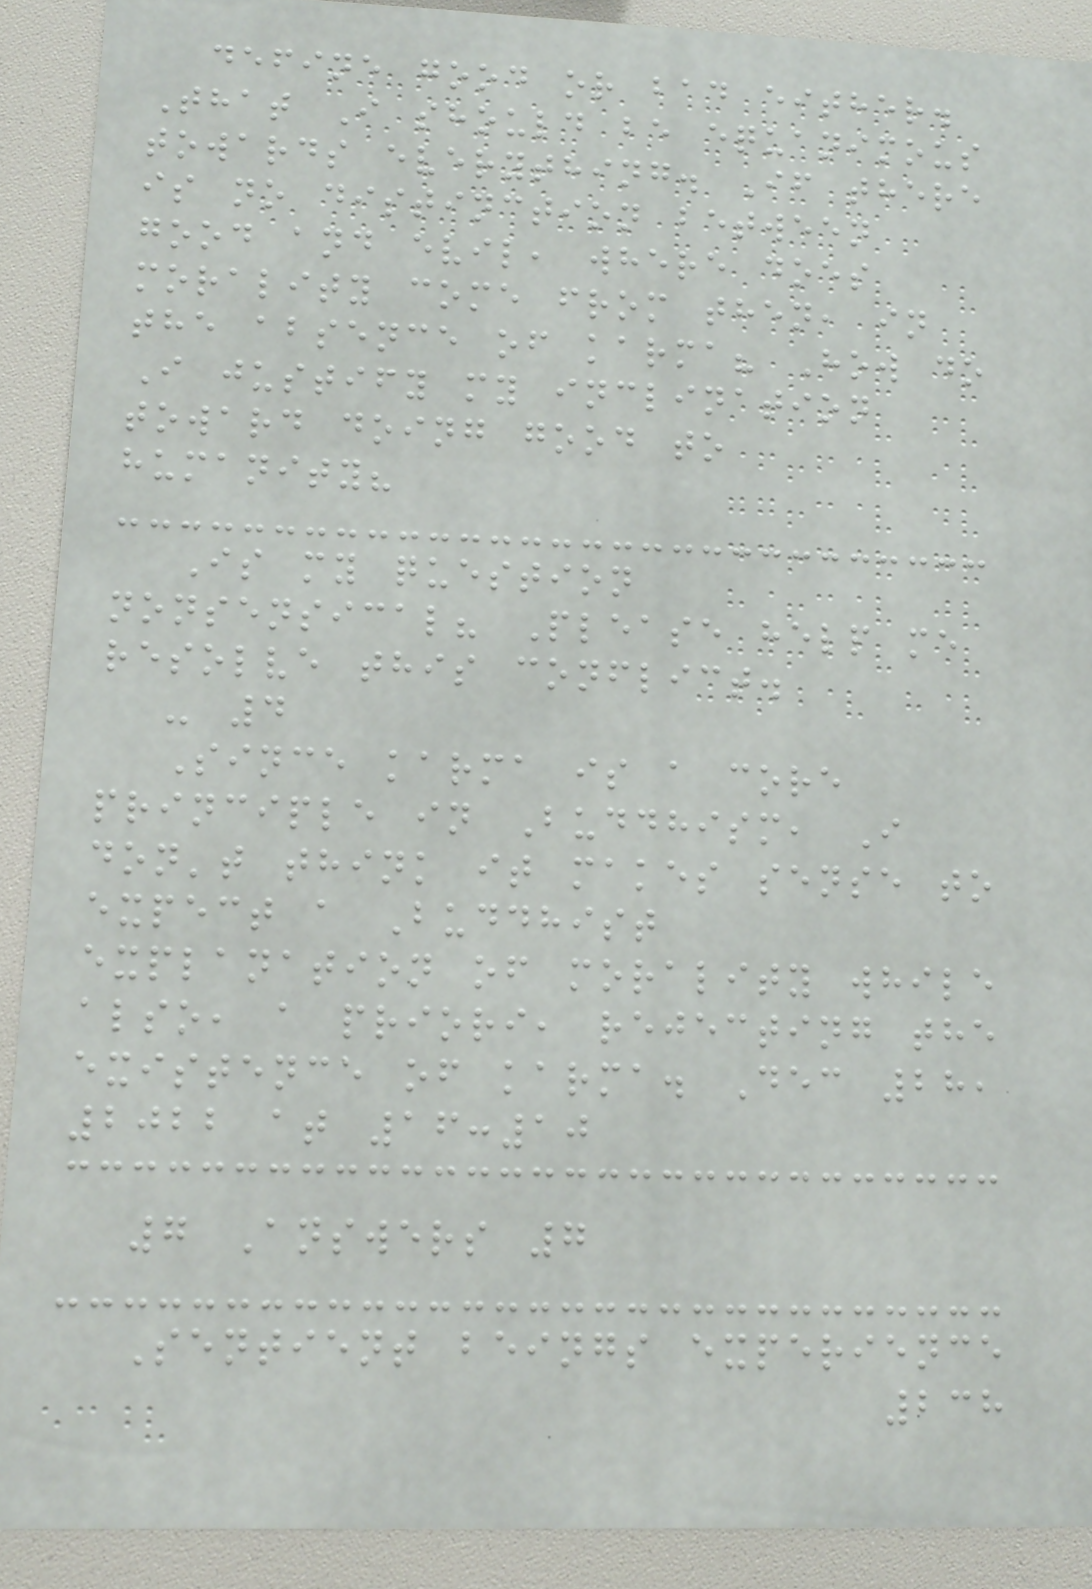define good or bad either.
That I should be equanimous
towards everything. If there
is no distinction between
good and evil, where does
morality come from then, in
the absence of karma? How do
I justify my inclination
toward doing good to
humanity?
Is my question
nonsensical? Please help me
resolve this conflict.
- 4
Since karma is a core
principle in Buddhism, I
don't think it makes sense to
expect a Buddhist
explanation of morality while
also, a priori, rejecting the
existence of karma. Dec 28,
2022 at 16:10
7 Answers 7
Sentient beings experience
238
